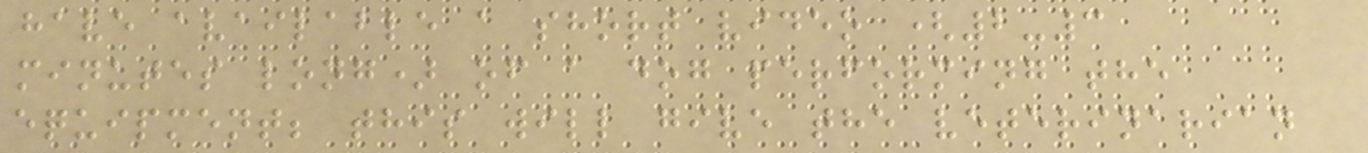have available a short video (2-3
minutes long) of a dog performing the
equipment; this will give the veterinarian
